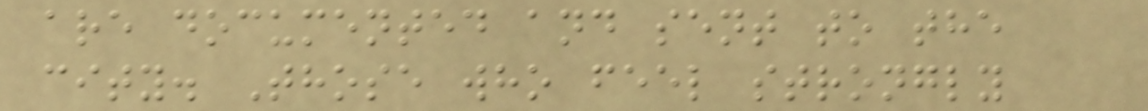are documented and sent to the
city. Those who feel strongly
